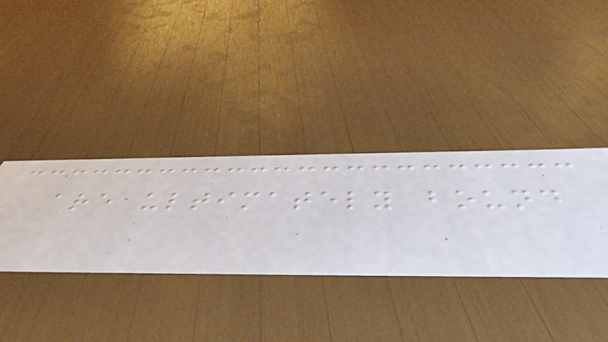are ultimately bound
